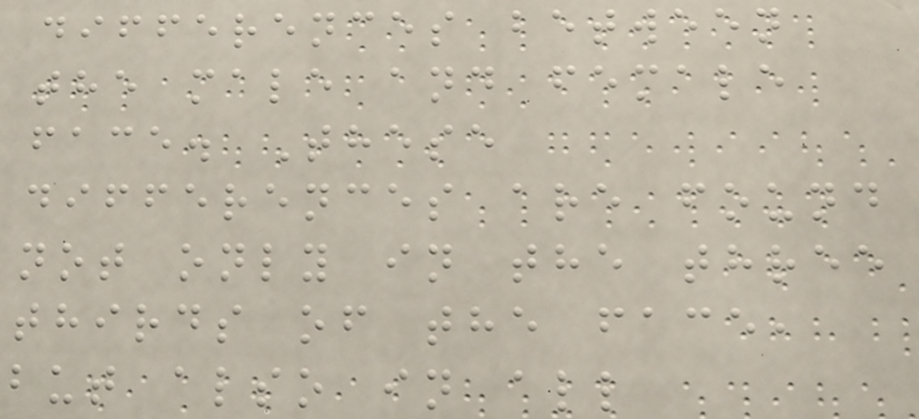differences between
the male and female
face. These
differences are found
not only in the three
thirds of the face,
but also in all
